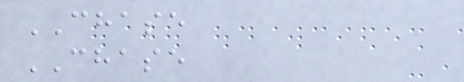CHASE
CHASE
